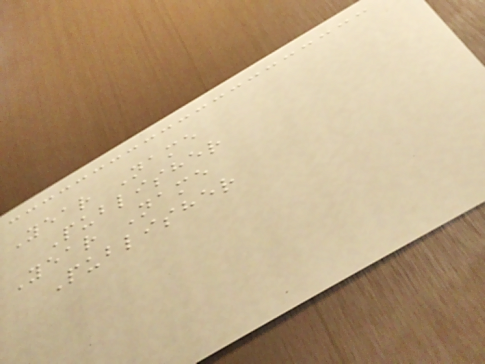Year Name
Publisher
Year Name
Publisher
